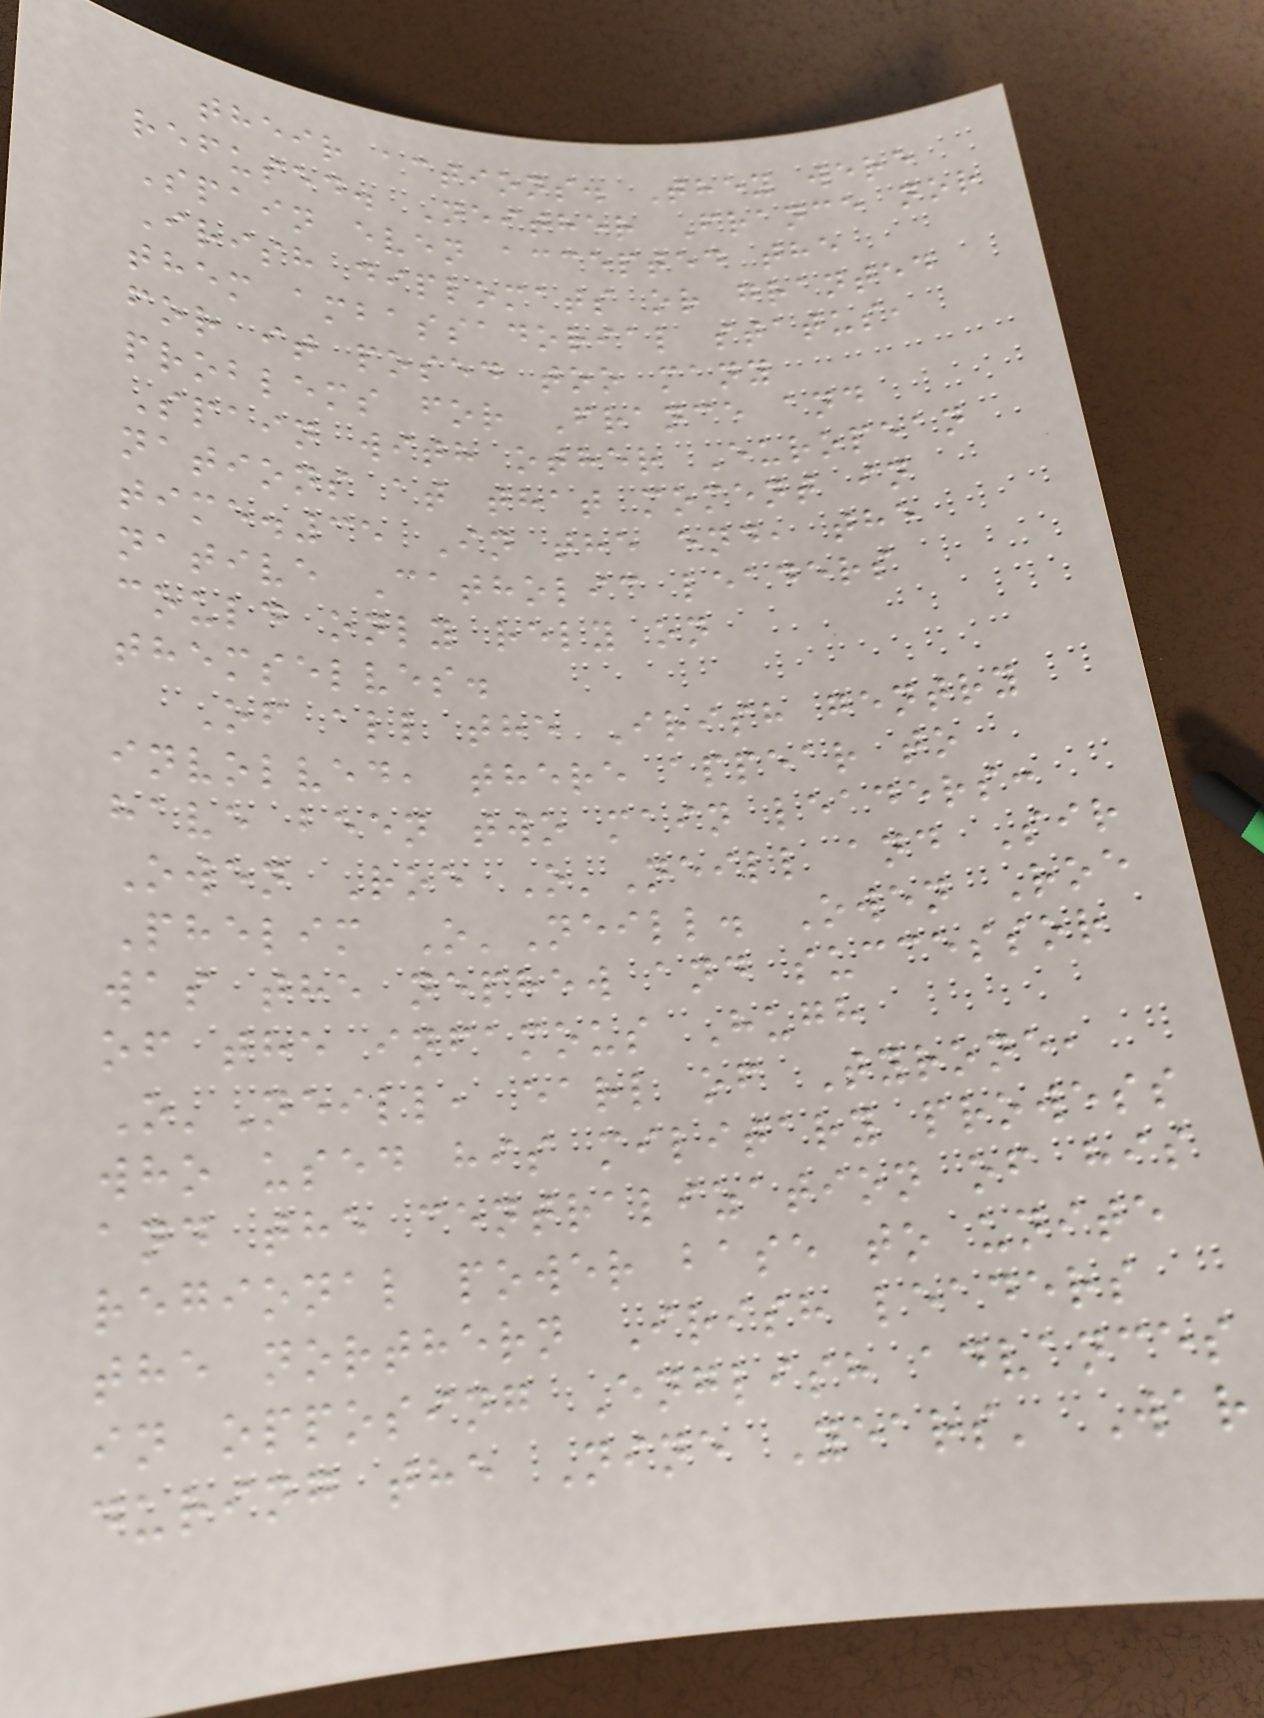their actions. They were
refused. Neither France nor
Spain even accepted the
Irish diplomats or granted
them ambassadorial status,
for it posed too many
problems for France and
Spain with other European
nations at that moment in
time.35 In the end, the
native Catholic leaders
could only rely on
themselves.
Of all the Irish gentry
involved, there appear to
have been two main leaders:
Owen Roe O'Neill and Sir
Phelim O'Neill. Owen Roe
was the nephew and successor
of the infamous Hugh
O'Neill, earl of Tyrone,
who used his military prowess
and the centralization of his
regional power base to unite
the northern Irish leaders
in opposing English advances
during the Nine Years' War
